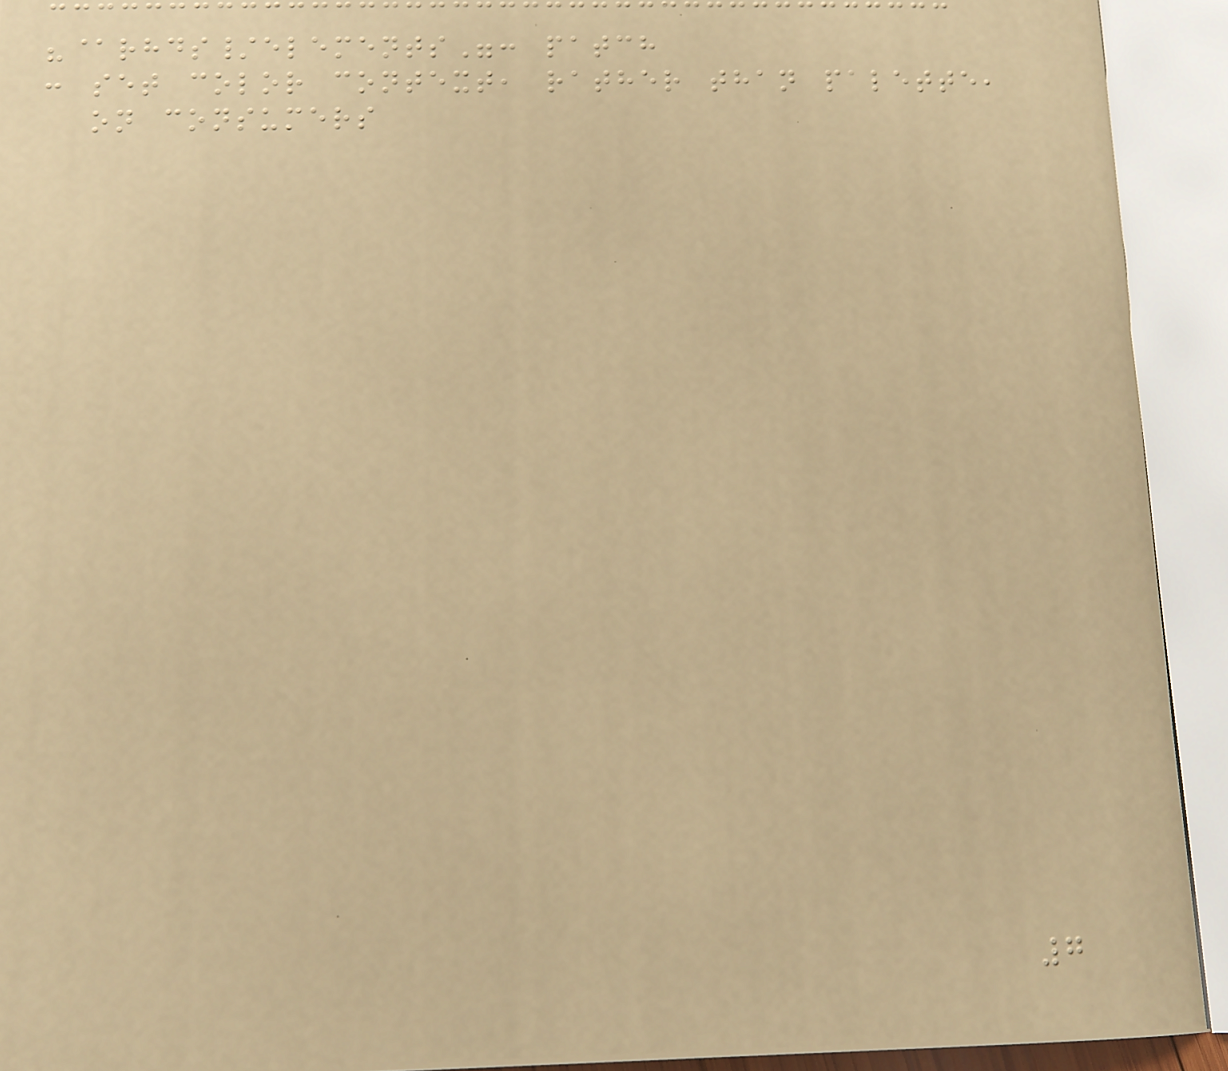"@rhds/elements": patch
: set color context, rather than palette,
on consumers
7
